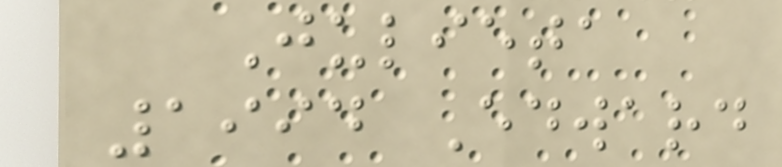Julieta
1994 Edward
